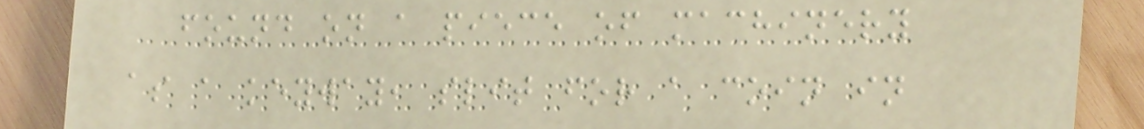found on a piece of machinery
as a keyway, slit for a coin in
